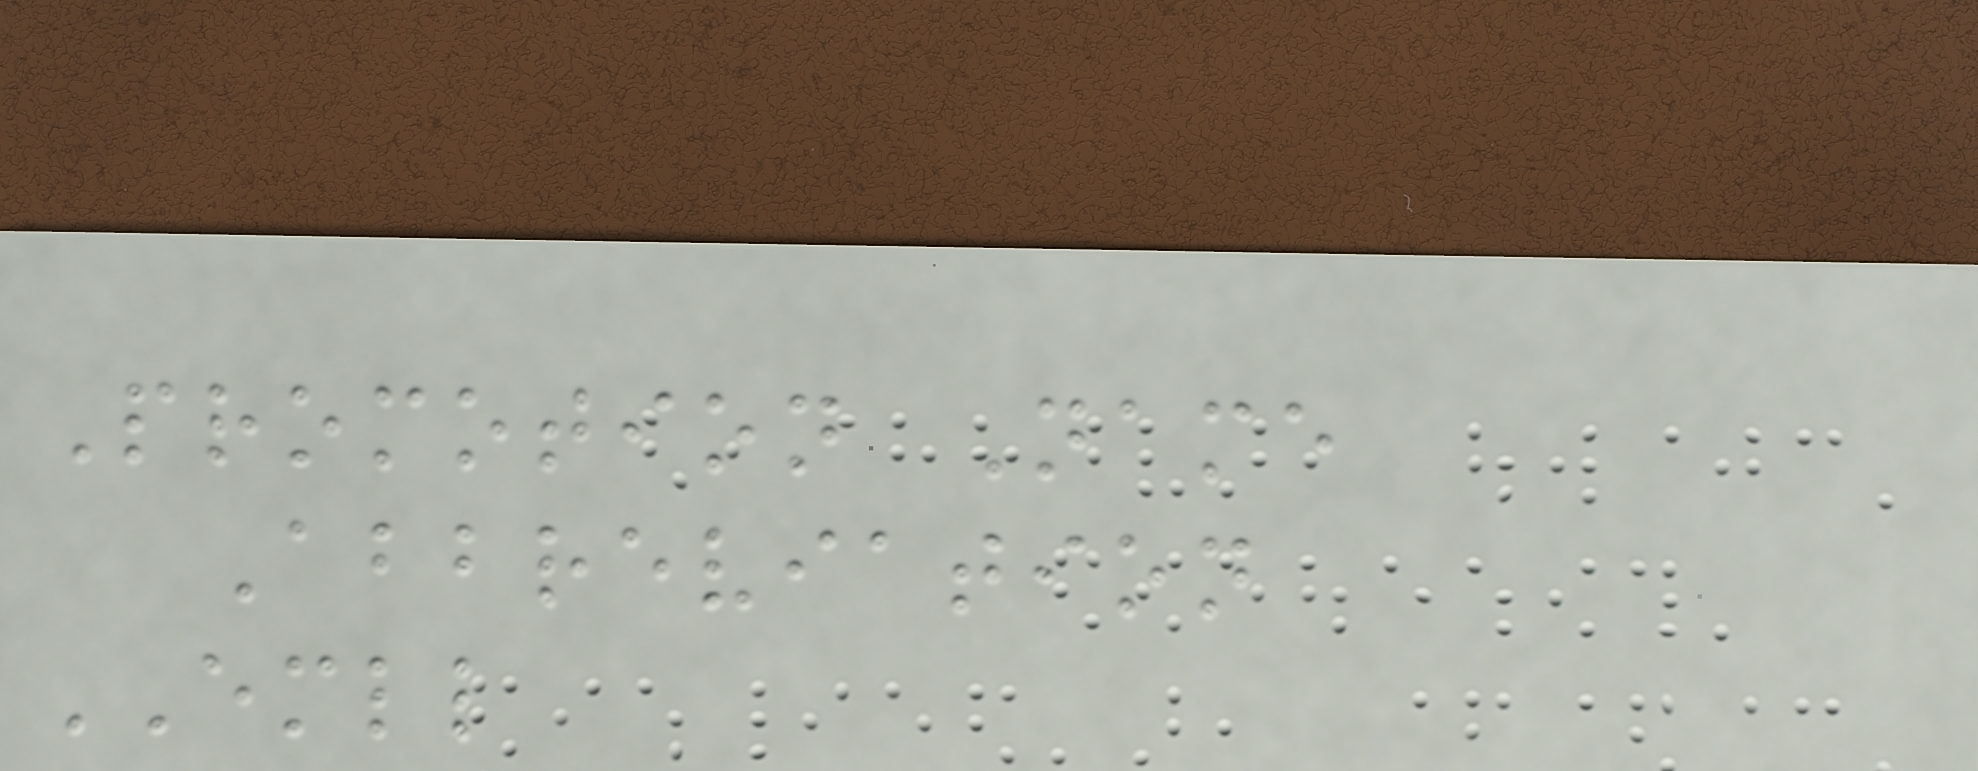Promotion Name
Abbreviation
EMLL
